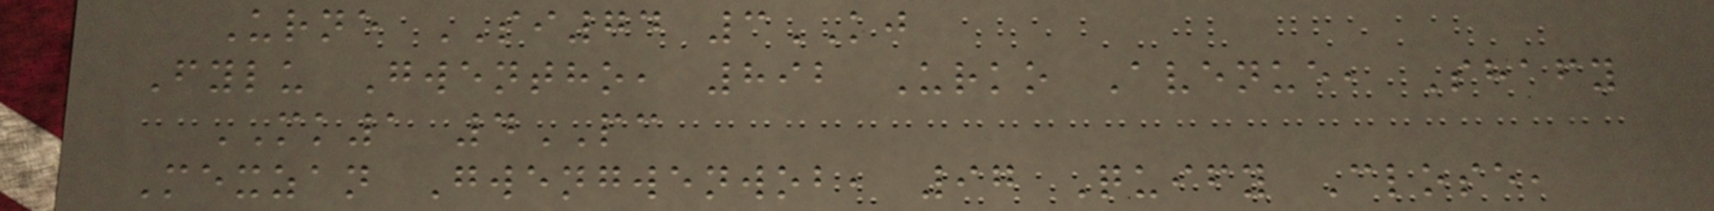Urne SI74 3KJ
Fylu Gwentho, 892 Urko Avenue, Shafy
MK1 4PC
Mexzan Gwengwenwob, 97 Quify Close,
